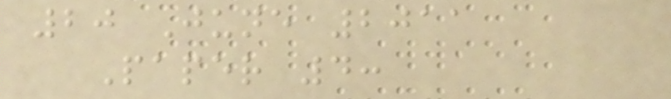20 June 2011
Paper 4:
